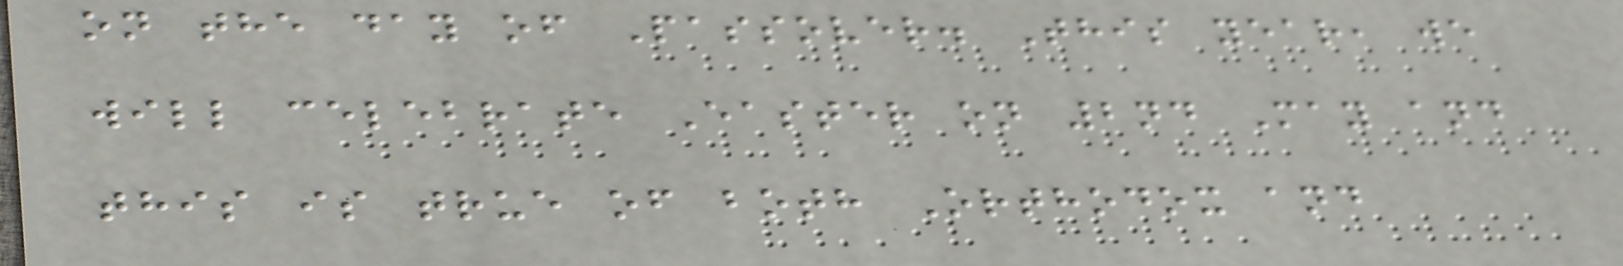on the day of Passover. This year, we
will celebrate Easter on 2nd May and
this is true of both Orthodox and
